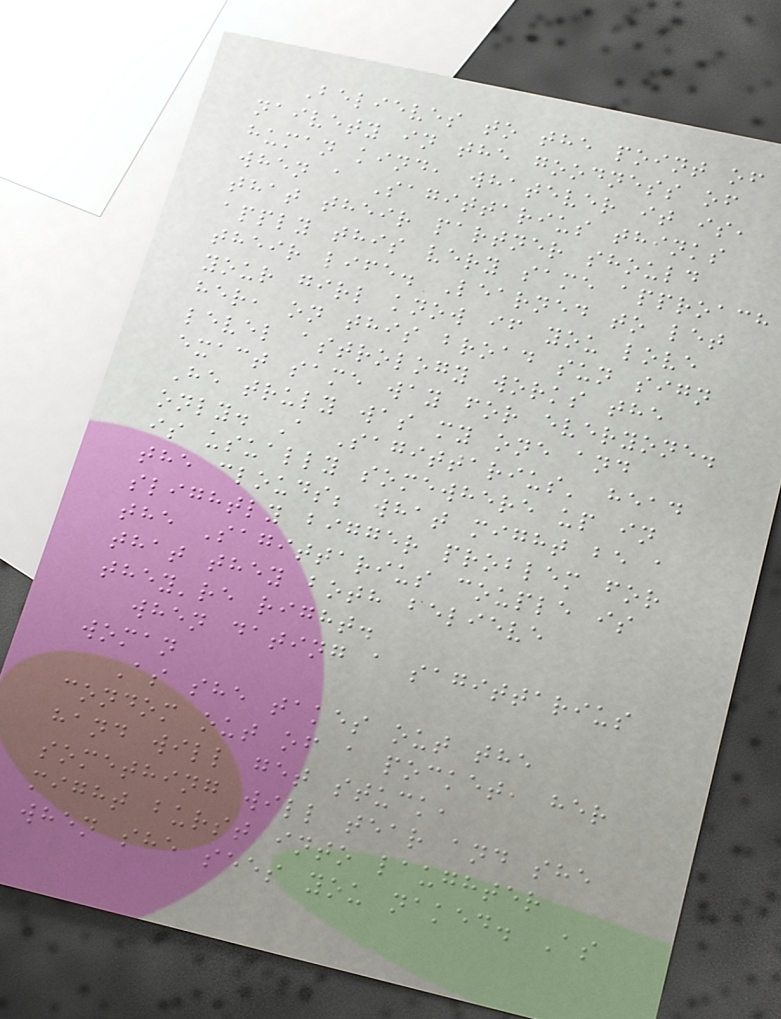Believes to the point of
naivety in the goodness of
human kind, whatever it is,
when a Sagittarius thinks
that their partner should
apply this very same approach
their life. Learned to let
your girl know if you love
her, on this broad sun sign
level astrology works the
exact same way for everyone.
He truly was my one and
only. A Sagittarius' head
is usually somewhere up in
the clouds; what might be a
slightly bigger problem for
the Sagittarius couple is
that they both believe
they're right.
when dating a sagittarius
woman
As she takes out the
condom out of a pocket, her
hand will get stuck,
something will tear and she
might burst into laughter
when she sees you naked. As
